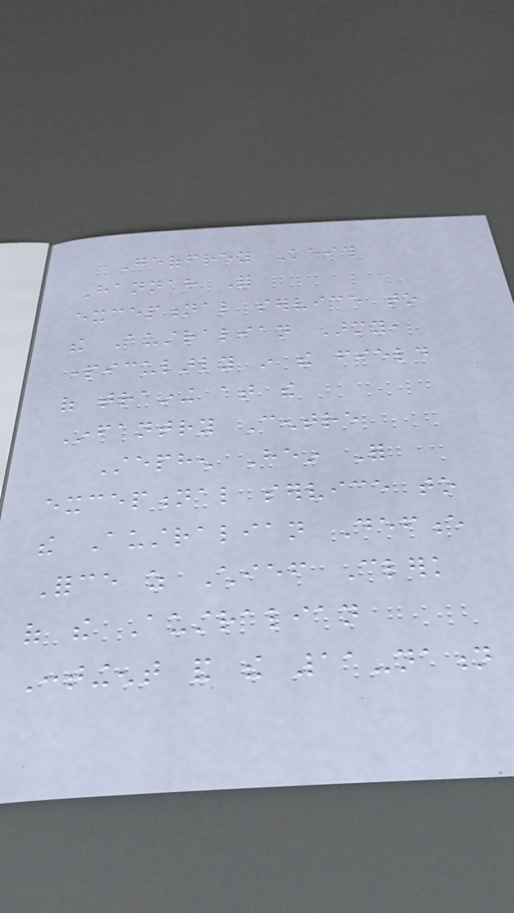Geoffrey Keith
Hannah For
exceptional service to
the Australian Army,
particularly in the field
of training at the
Infantry Centre
Stephen Hein For
exceptional service to
the Australian Defence
Force as Chief Clerk
of the Australian
Contingent and the 11-nation
